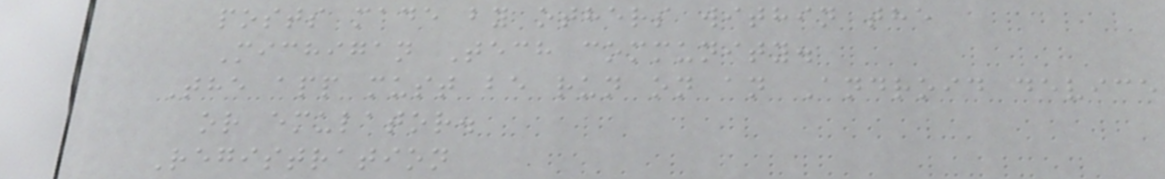posts made by others within the
Michigan Tech community.
The app must be run on an Android device
or emulator.
Registration
